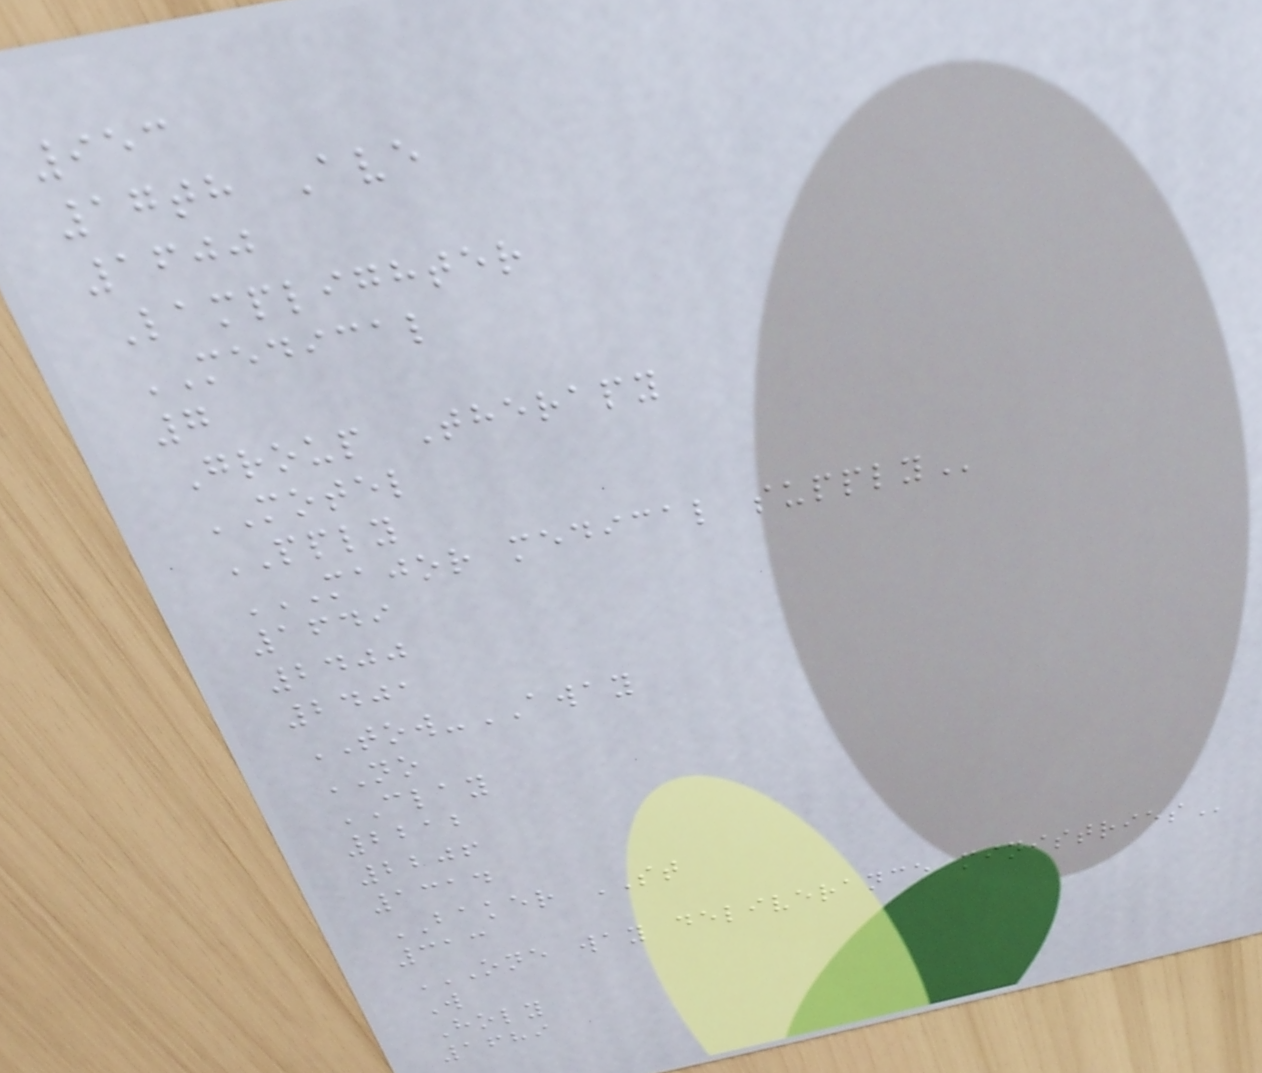953
17th Ave
1600
Lamplighter
MEDICAL
7
Group Therapy
MOTEL
PPLY
MAJOR MEDICAL SUPPLY
1649
2400
2401
TOW-AWAY
NO
CLAY
2212
2206
1314
BAKER ST
313
ONE WAY DELIVERANCE MINISTRIES
W
Holy
1689
